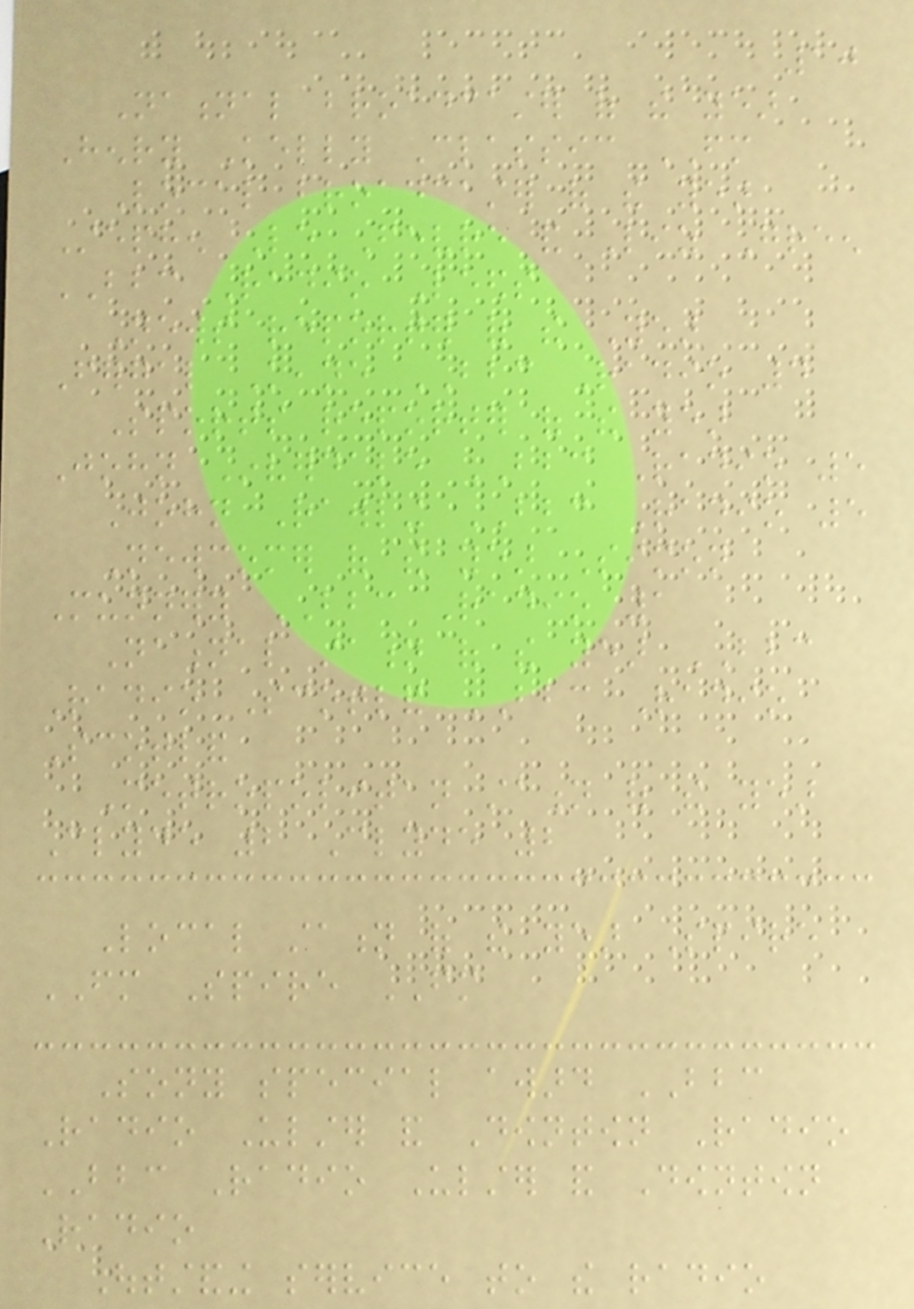10
National broadcaster of the year
Henry Kelly Classic FM
Local broadcaster of the year
Stephen Le Fevre and Liz Green
BBC Radio Leeds
News reporter of the Year
Fergal Keane BBC Radio 4
Sports reporter of the year
John Inverdale BBC Radio 5
John Rawling BBC Radio 5
Newcomer of the year Simon
Munnery BBC Radio 1
National station of the year BBC
Radio Scotland BBC Radio
Scotland
Metropolitan station of the year
Clyde 2 Clyde 2
Local station of the year Spire
FM Spire FM
Sony special award BBC
Radio Ulster and Downtown Radio
BBC Radio Ulster and Downtown
Radio
Outstanding service to the radio
